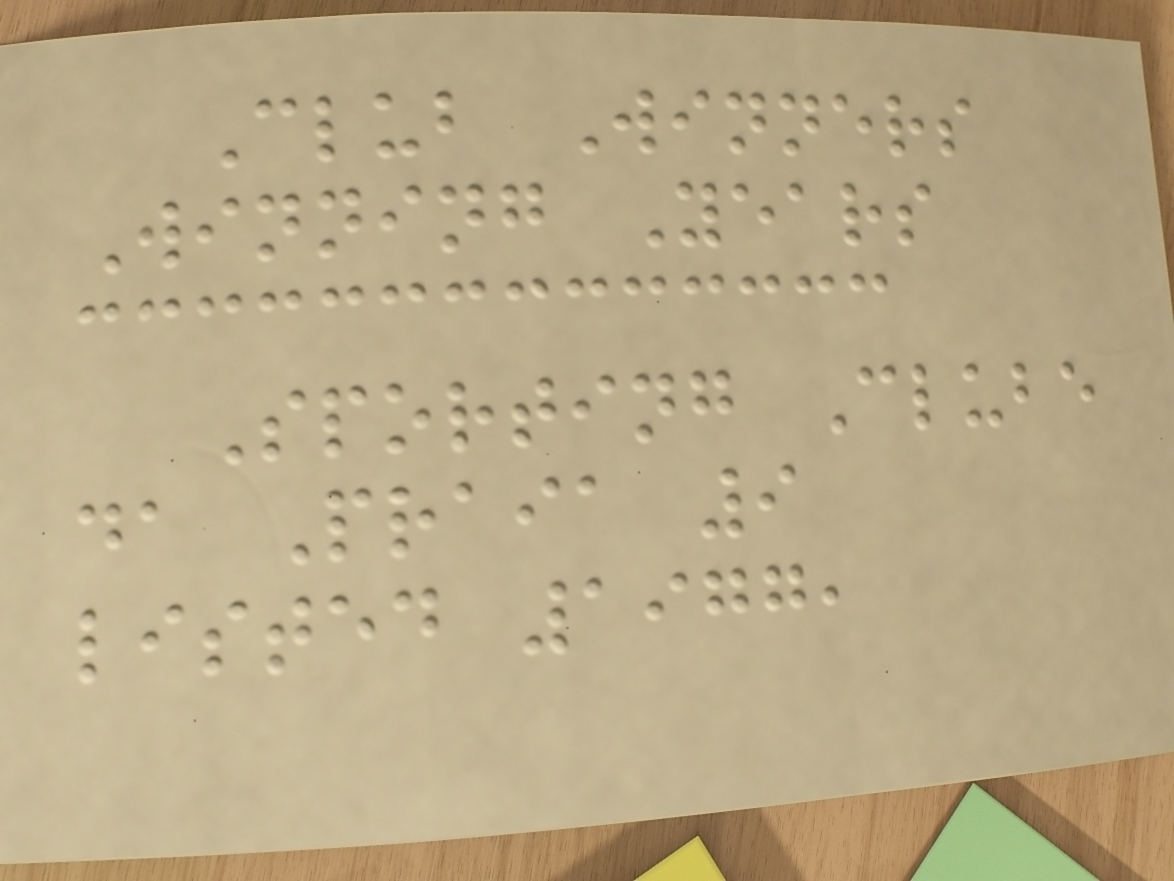Club Winners
Winning Years
Sporting Clube
da Praia 9
listed 1977,
